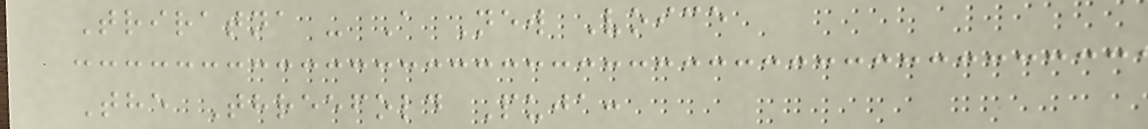Triratna - A New Voice
The Threefold Puja:
